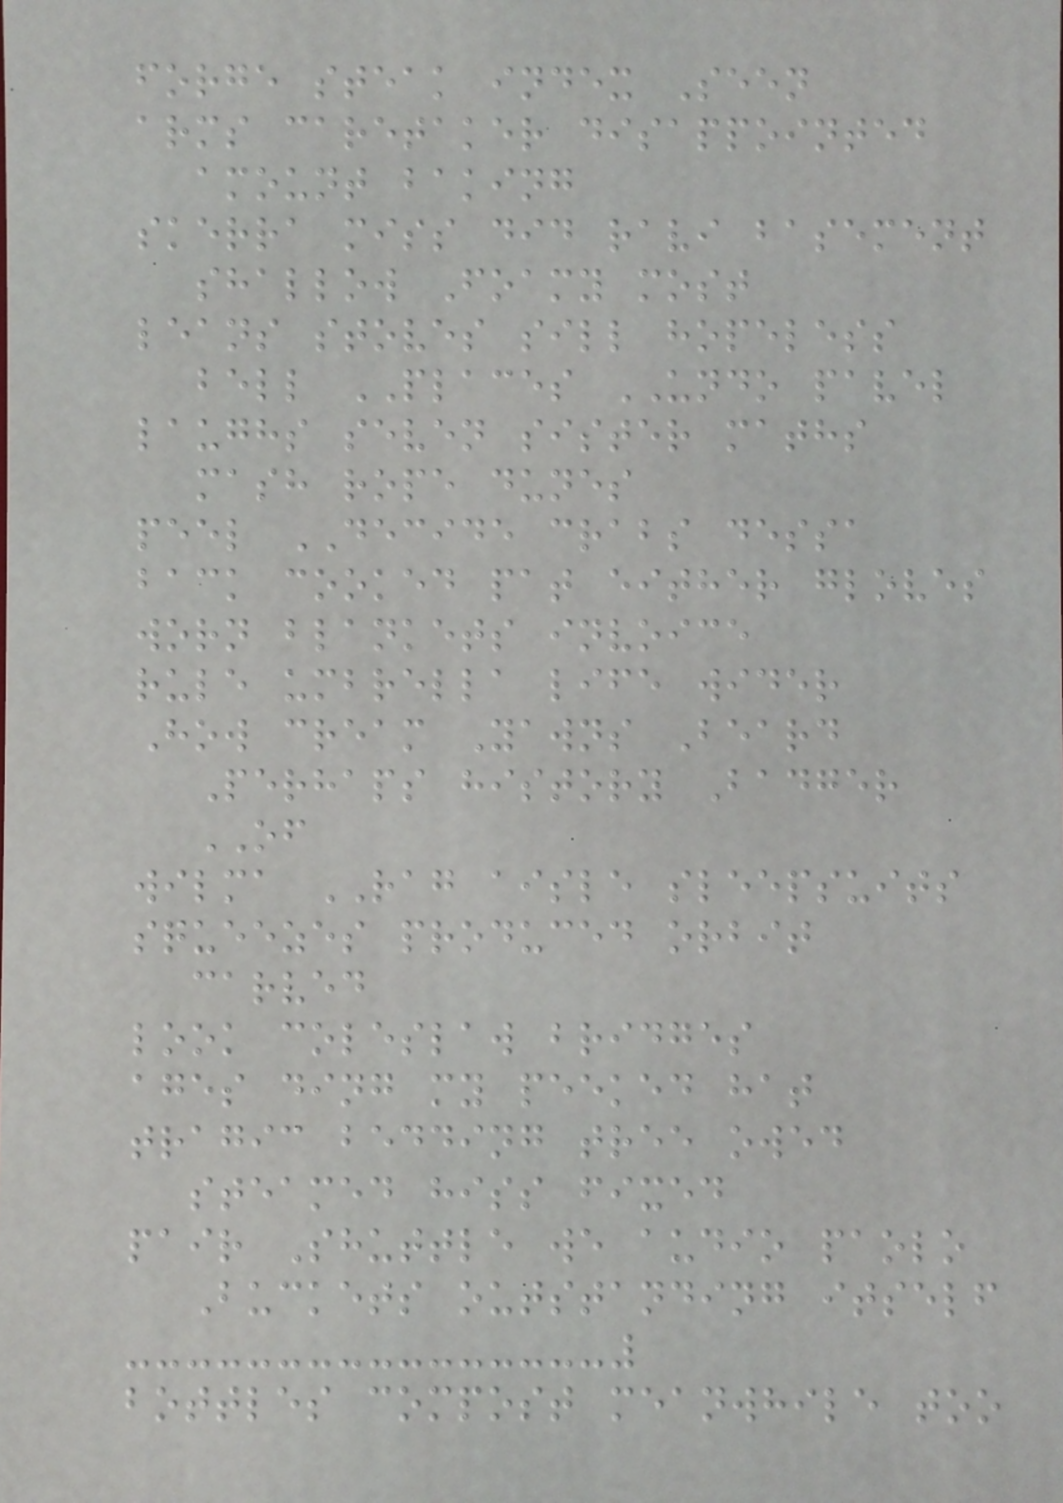forge steak index Seen
arms caretaker disappointed
amount baking
skerra miss did ravi basement
shallow Foamy most
leans stoves sill hopeless
bell PLACES UNDO pavel
laughs seven sister maths
mash rope dunes
peel DECIDE crabs dessa
back cooked pat either gloves
worn blankets invoice
rule umbrella life wider
How cream Yawns Beard
Perhaps history Badger
OF
wilma RAG aisle sleepsuits
squeezes produced orbit
carved
look coleslaw bridges
ages ding my peeked hat
tragic bedding tree owed
steamed hiss fixed
pair Shuttle we audio paolo
Buckets outstanding itself
bottles compost meanwhile too
